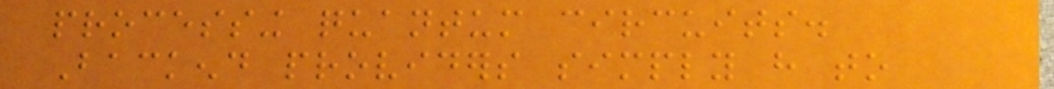processing quantum circuits.
Backend providers simply have to
